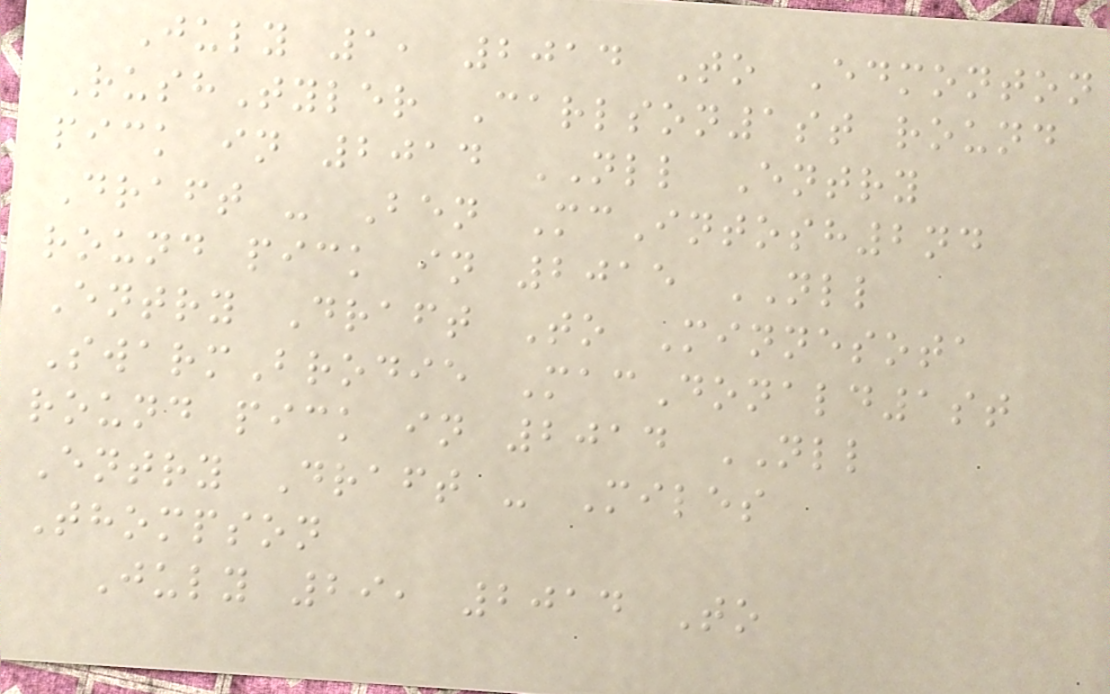July 1, 2014 To Edmonton
RushTyler Carlson1st round
pick in 2014 NLL Entry
Draft - Ben McIntosh2nd
round pick in 2015 NLL
Entry Draft To Minnesota
SwarmBrodie MacDonald1st
round pick in 2014 NLL
Entry Draft - Miles
Thompson
July 29, 2014 To
